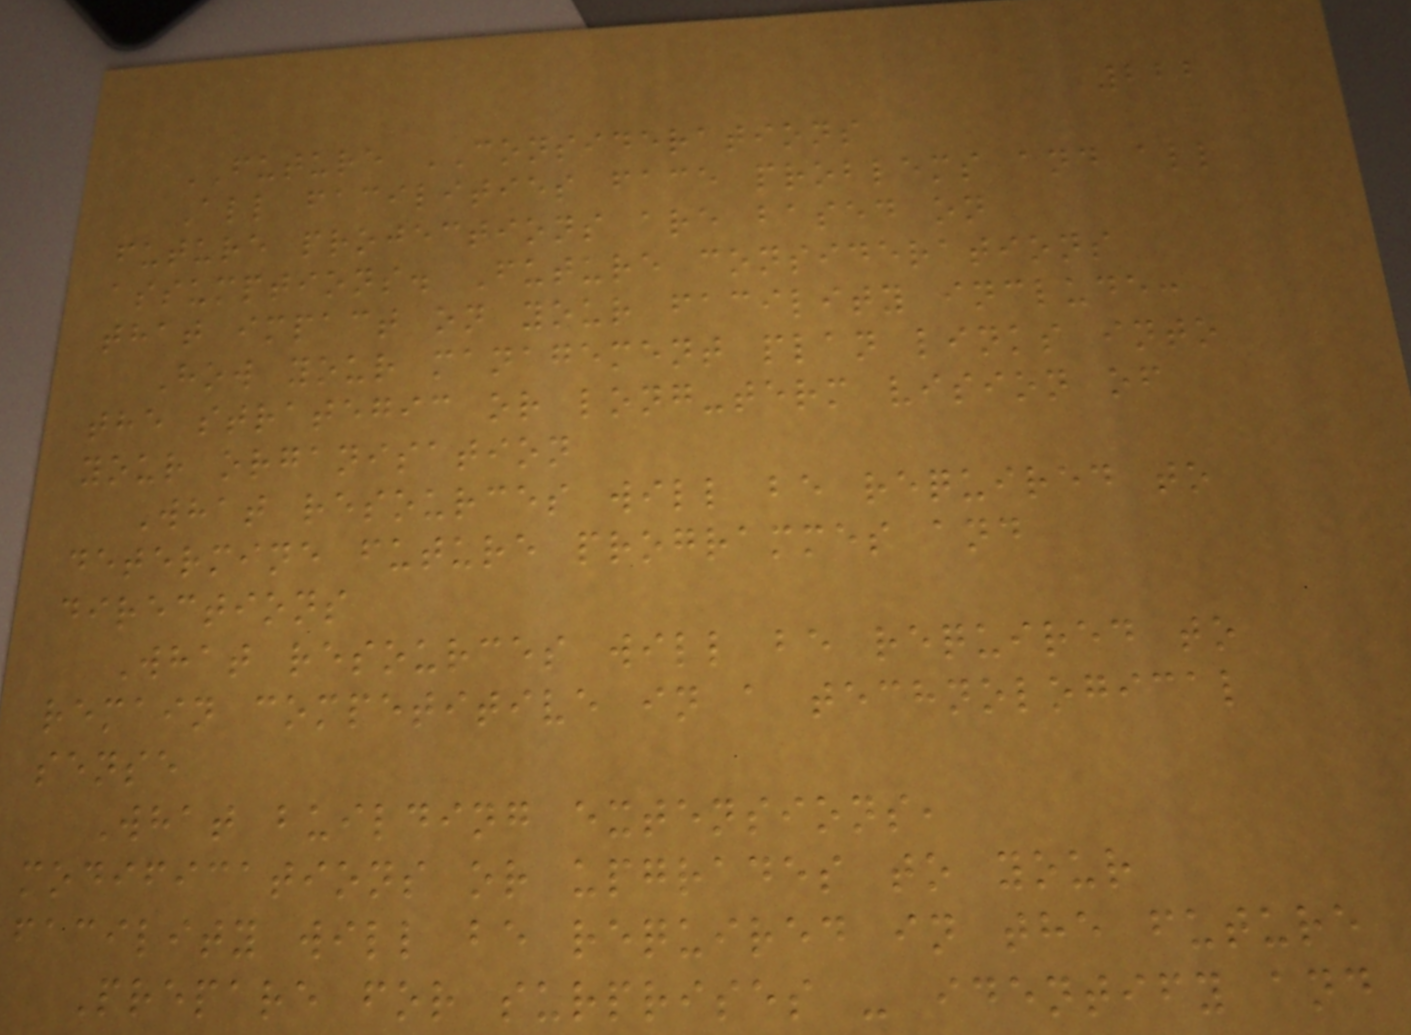222
FUTURE CONSIDERATIONS
All facilities face problems and all
future projections are based on
assumptions. Future considerations
that impact on your facility include:
How your management plan links into
the strategic or long-term vision of
your organisation
What resources will be required to
determine future programmes and
directions
What resources will be required to
remain competitive in a technological
sense
What building extensions,
modifications or upgrades to your
facility will be required in the future
Prepare for surprises - identify and
